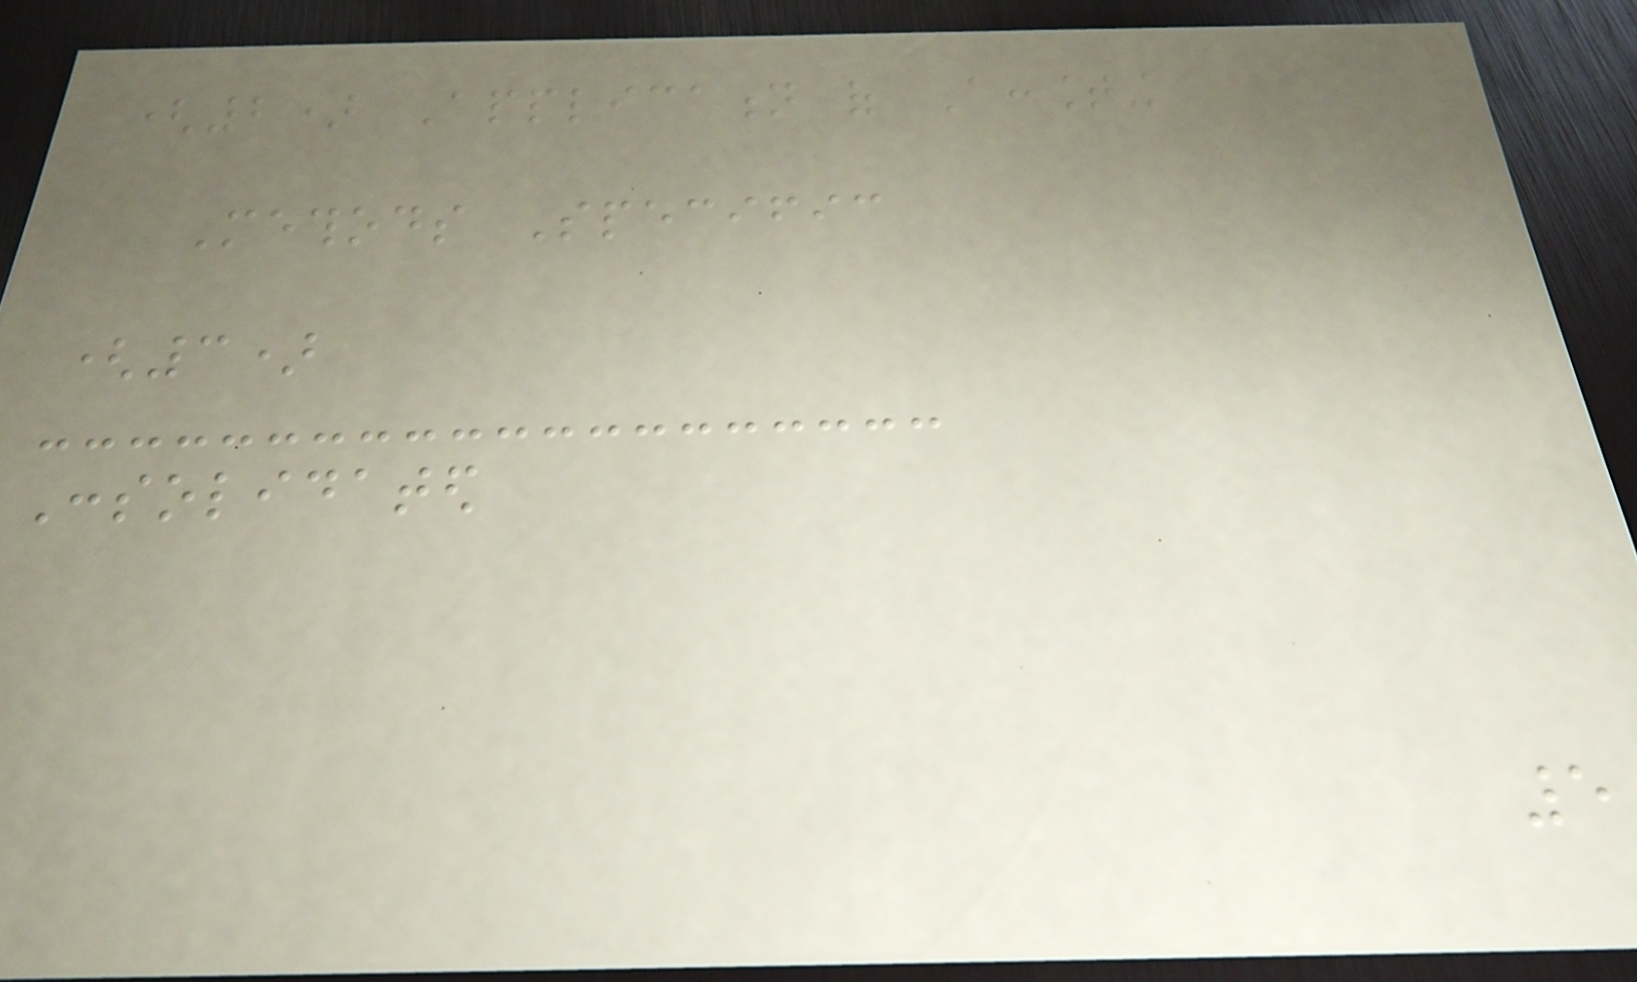(2) Application of Accounting
Methods Specific
(3)
Consolidated
5
